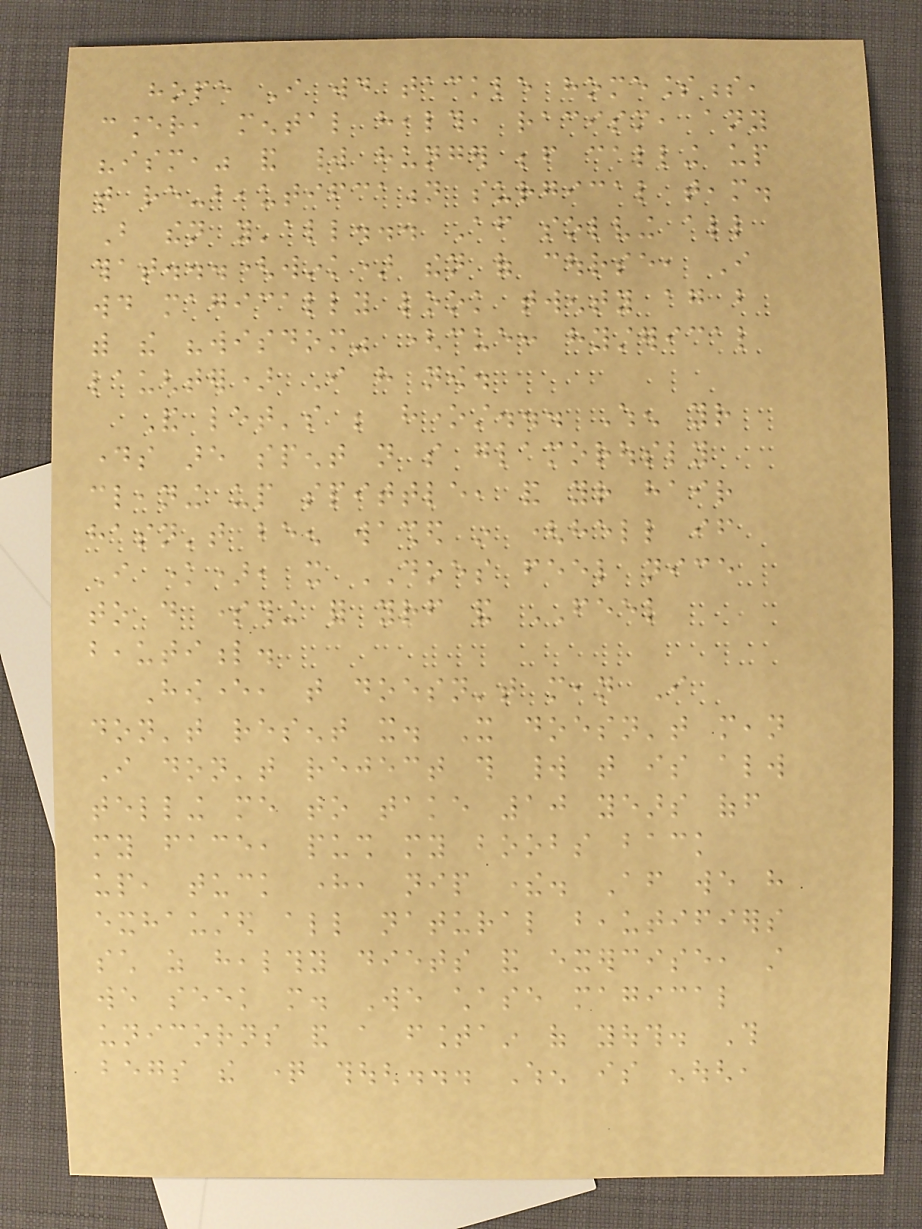hope I would tackle homelessness,
cancer, mental health, racism, any
"ism," and world hunger before calling up
that re-beautifcation surgical team.
But then y'all... After solving all
that...(wink) then of course, I
would magically look twenty again but
with the "wisdom" (cue: hysterical
laughter) I have now.
And let's be honest... When your
days are spent not so glamorously
cleaning up spittle, and your hair
hasn't been washed in (hell if
I know), it DOES feel nice
to do something for yourself and FEEL
beautiful.
However, that doesn't mean I
don't resent it. It doesn't mean
I don't reject this world that is always
telling me to take 10 years off
my face, push my boobs back
up, tuck here, nip there. After we have
exhausted all natural beautifiers
such as healthy diets and exercise, still
we seek more. We chase magical
unicorns and a fountain of youth. This
begs the question though... When is enough,
